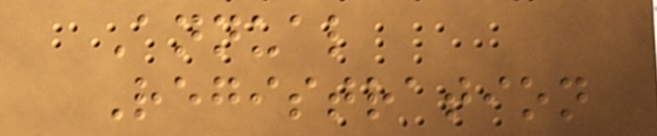Annual
Registration
